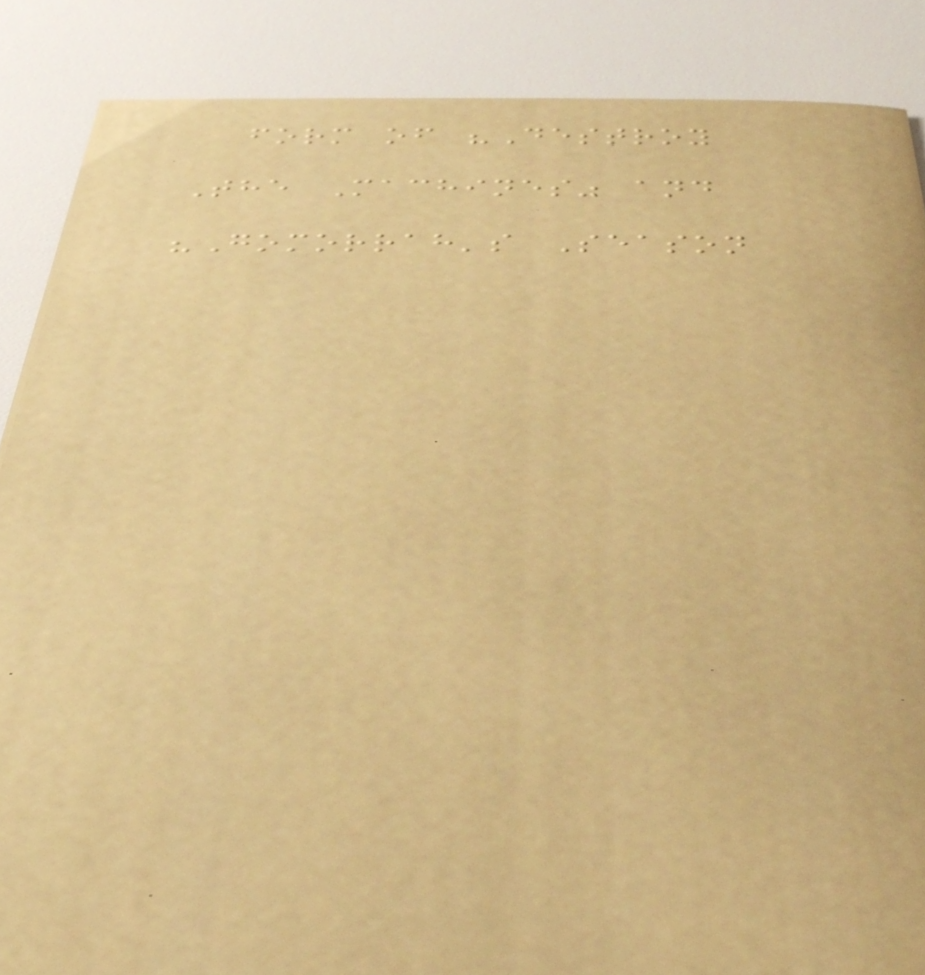form of "Destroy
The Machines" and
"Gomorrah's Season
